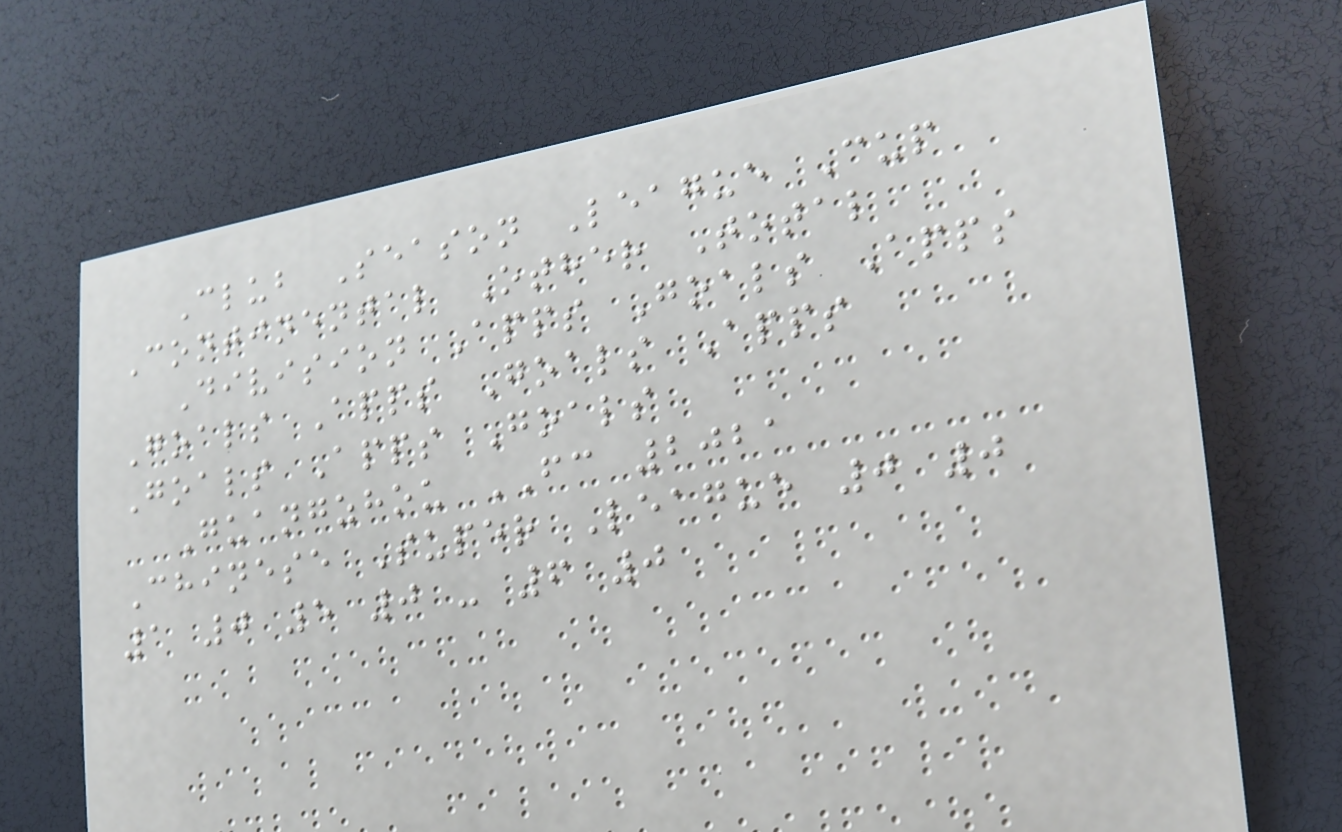Club Season League Cup
Continental Other Total
Division Apps Goals Apps
Goals Apps Goals Apps
Goals Apps Goals
Guangzhou FC 2021
Chinese Super League 0 0
1 0 5 0 - 6 0
